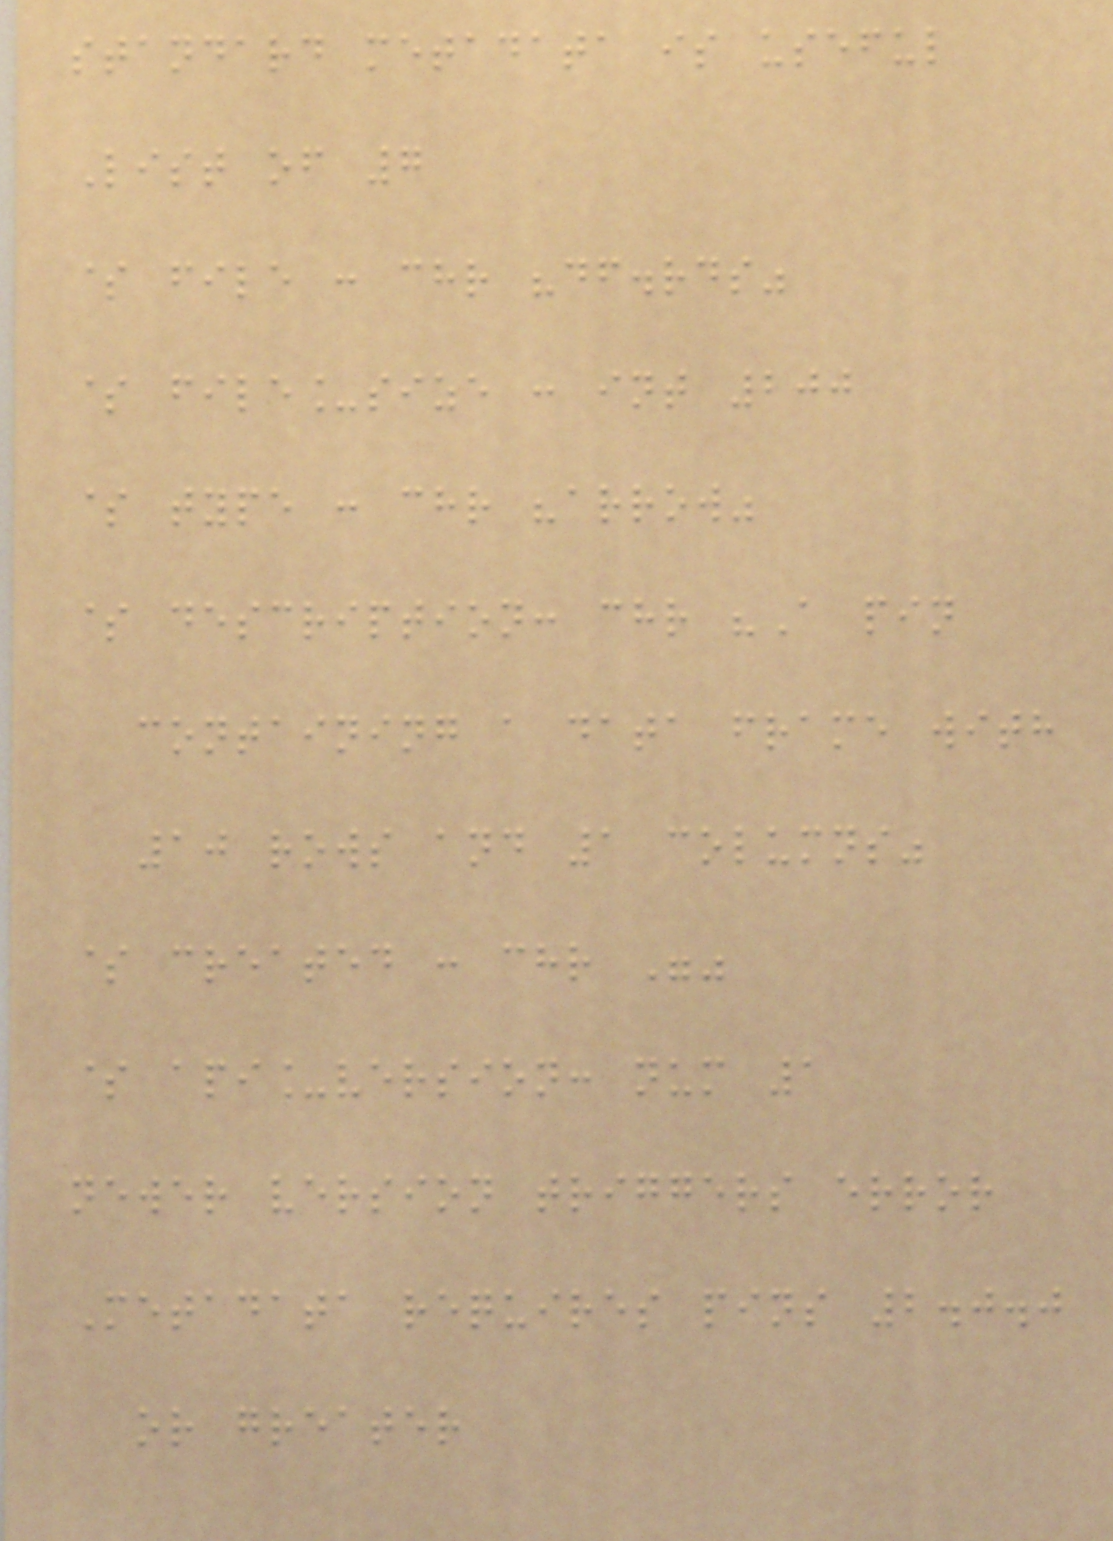standard metadata is useful
List of 7
$ file : chr "df.rds"
$ file_size : int 200
$ type : chr "arrow"
$ description: chr "A pin
containing a data frame with
10 rows and 1 columns"
$ created : chr ""
$ api_version: num 1
newer version triggers error
Metadata requires pins 2.0.0
or greater
